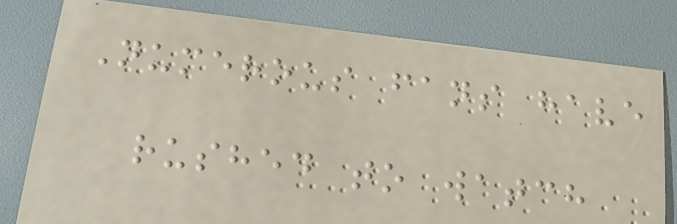Numerous fans have
rushed to watch
